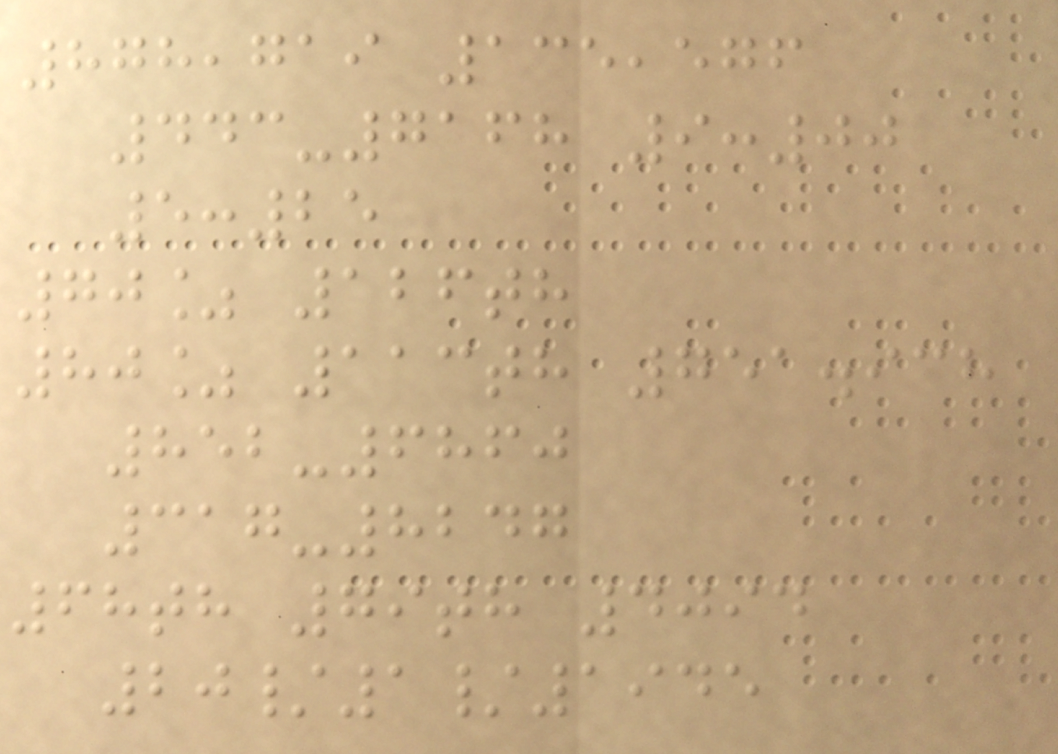878,719 135,576
443-7168 9:00
5:25
70% 126th
80% 113th 751.938
852-6860
317-8247
68th 79th 4094
20/1/1945
